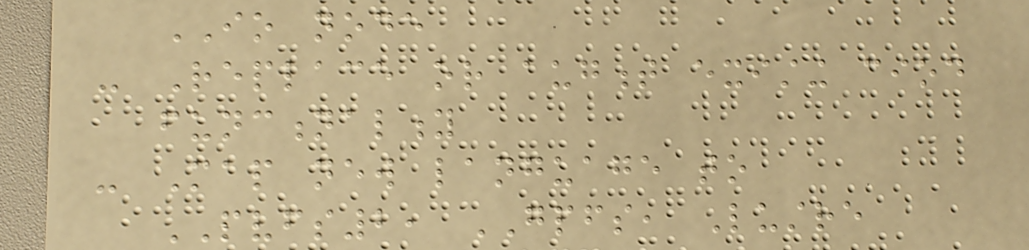IO node
- Replace or augment existing ciod
functionality
- Map new language to
PVFS2, GPFS, Lustre
